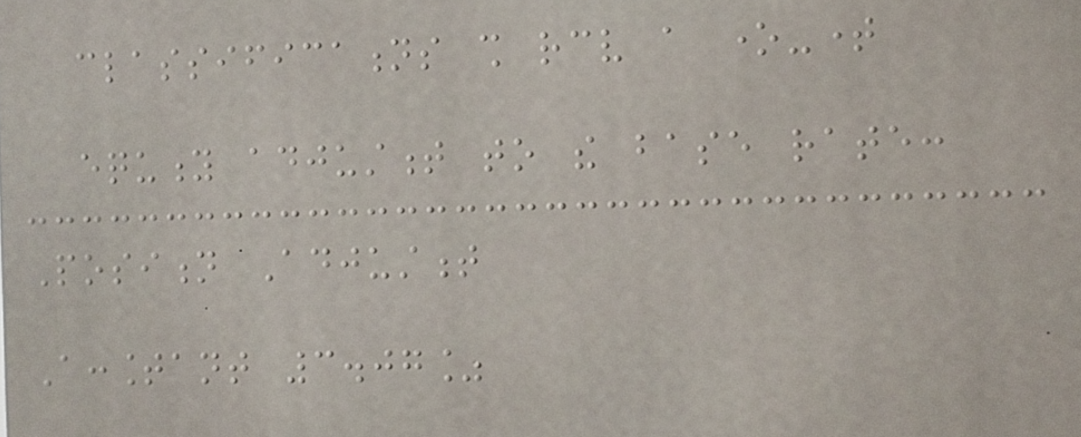classifications shall receive a one-time
equity adjustment to the base rate:
Position Adjustment
Accountant 3.07%
